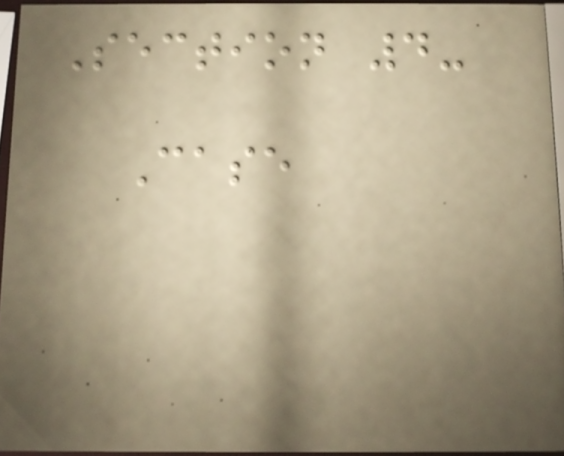Section 4-
Case
